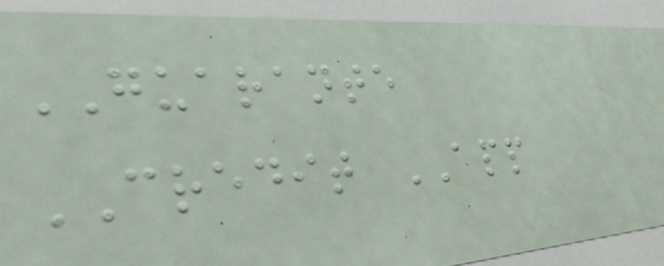GUARANTE
CREDIT APP
